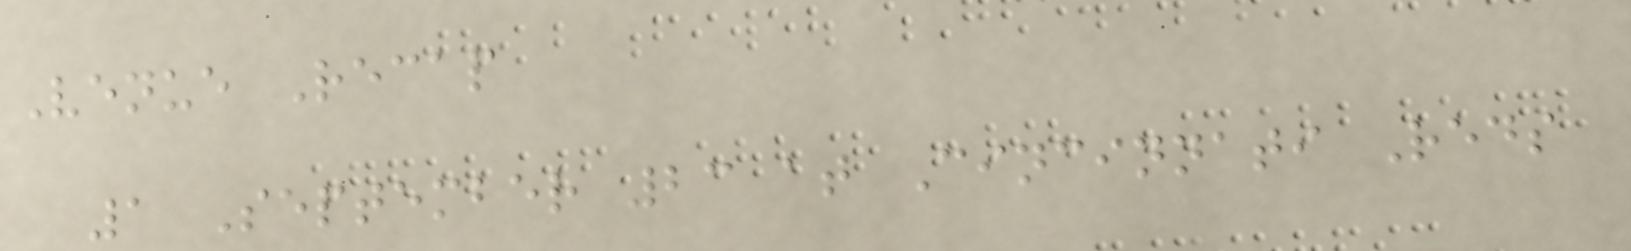Venue Recap
1 September 23 at Cincinnati Reds
